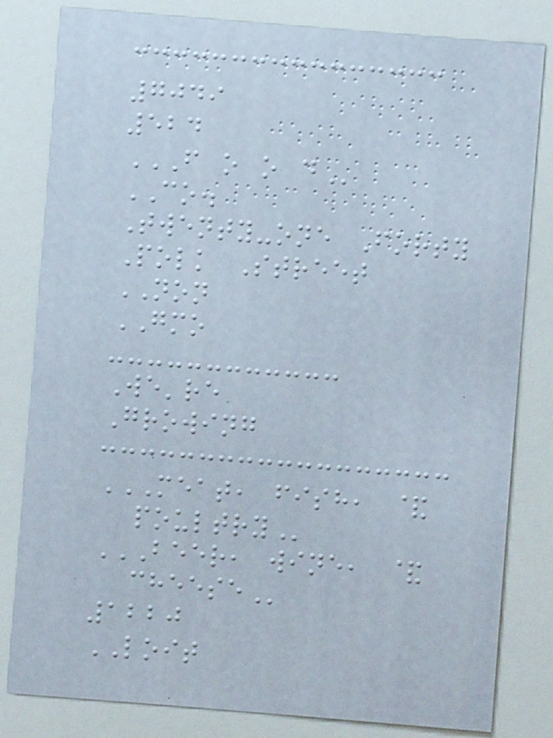7049
524
F O O D
CO.
Twenty-one Forty
Polk Street
NON
GMO
We're
Growing
MEAT, FISH, &
POULTRY
BEER, WINE, &
CHEESE
1220
LOIT
